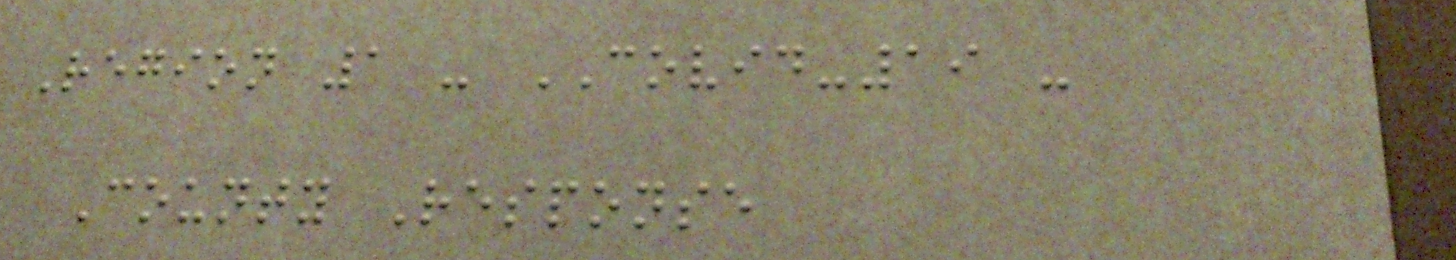Region 1 - COVID-19 -
County Response
